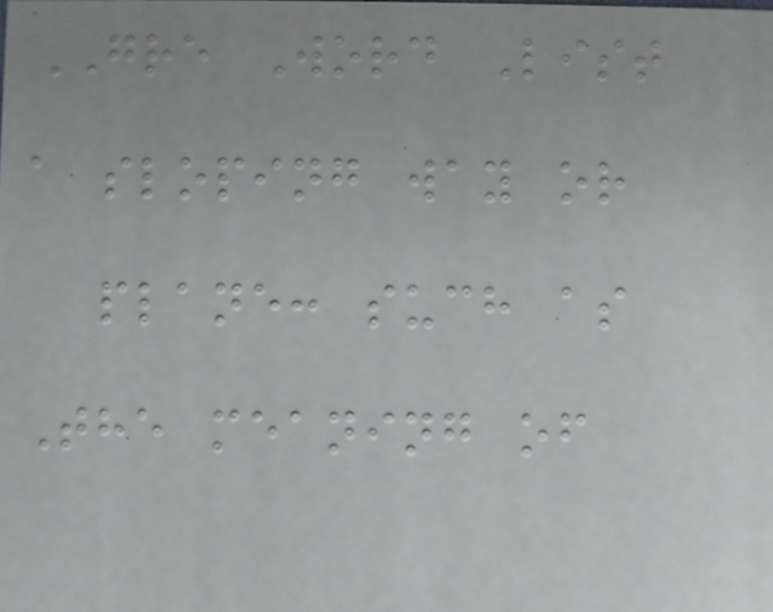GRE Word List
a sloping way or
plane: such as
The meaning of
